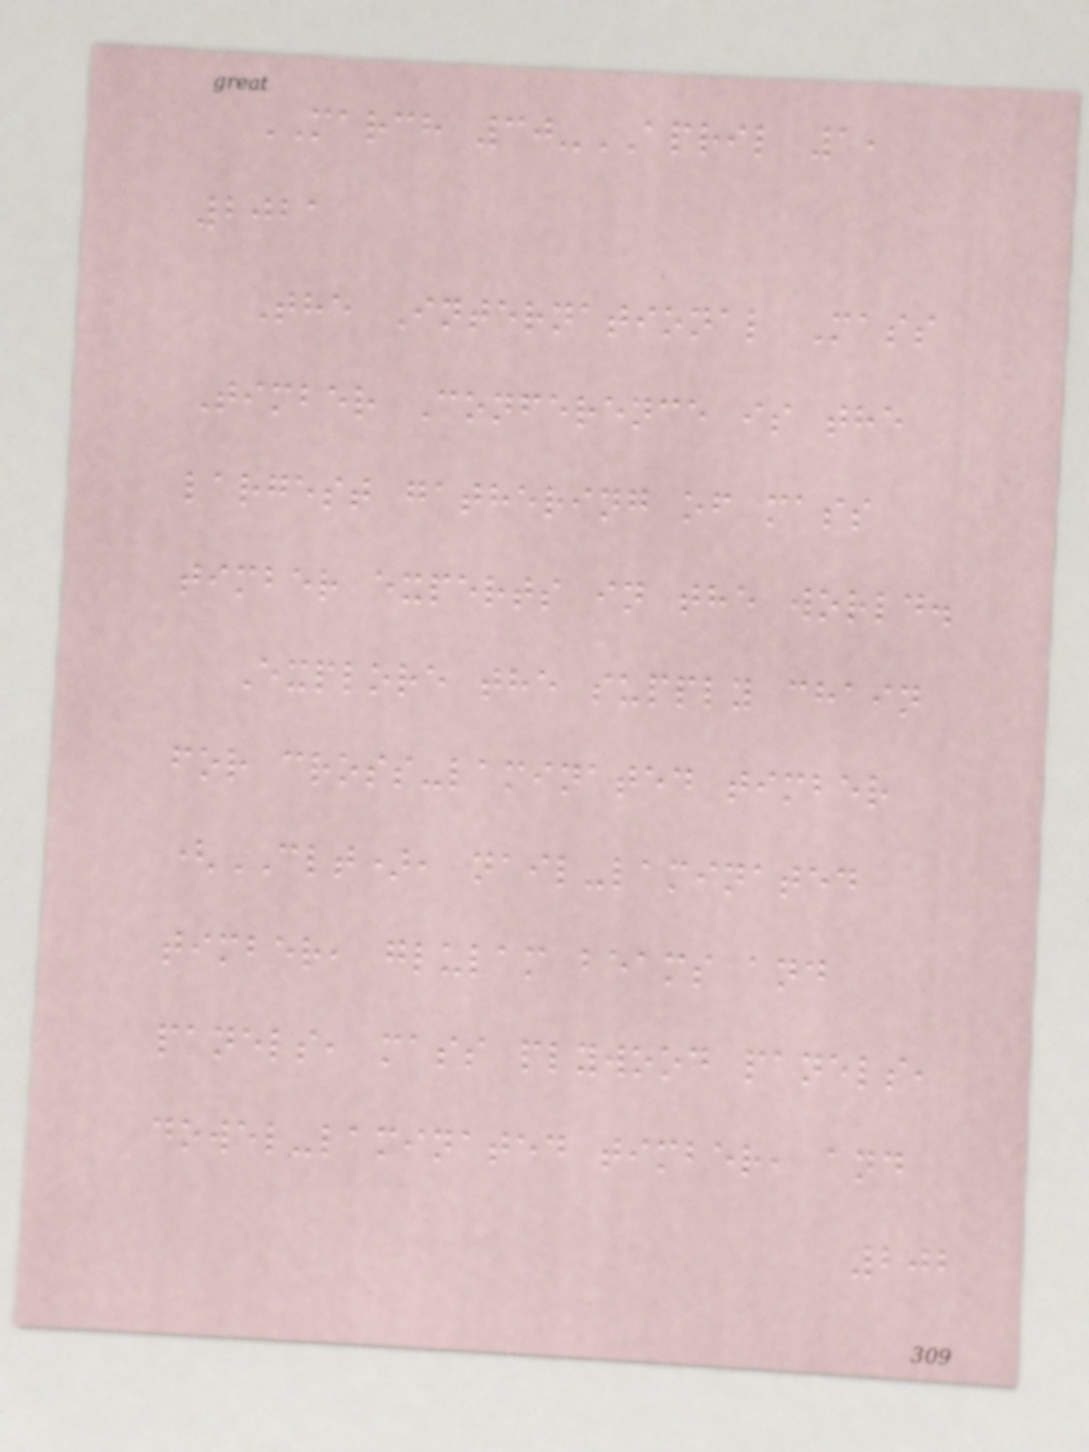MARCH 30-APRIL 1,
2021
The International Mass
Timber Conference is the
largest gathering of mass
timber experts in the world.
Explore the supply chain
for cross-laminated timber
(CLT), nail-laminated
timber, glulam beams and
panels, mass plywood panels,
dowel-laminated timber, and
202
